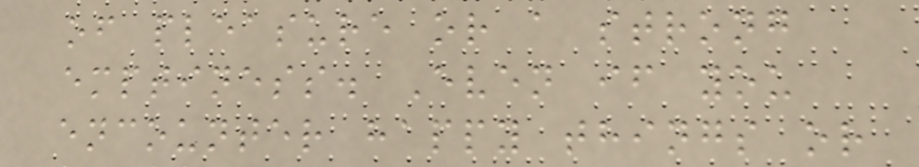of pleasure or a strong
emptiness. Even if you
encounter happy things or
